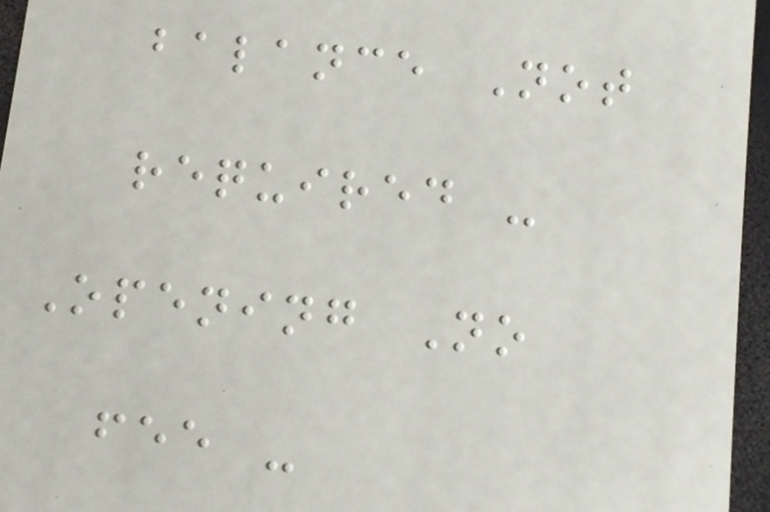balance Not
required -
Opening No
fee -
